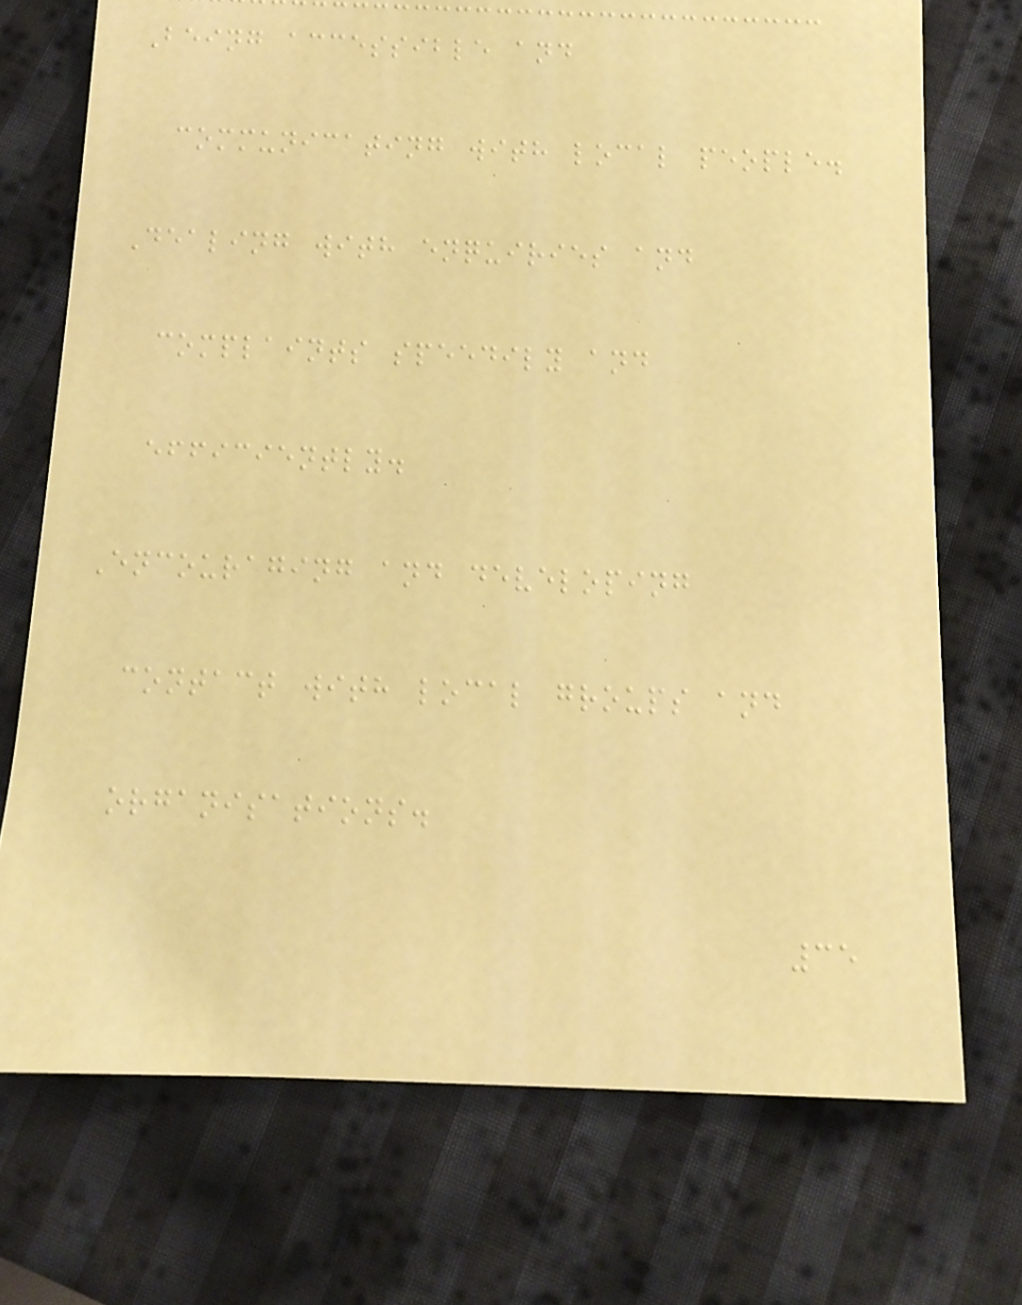Being accessible and
communicating with local people.
Dealing with enquiries and
complaints speedily and
efficiently.
Encouraging and developing
contact with local groups and
organisations.
35
